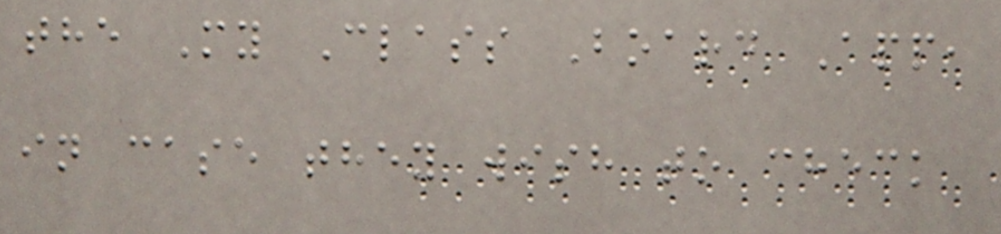the My Class Board App,
in case they wish to check
